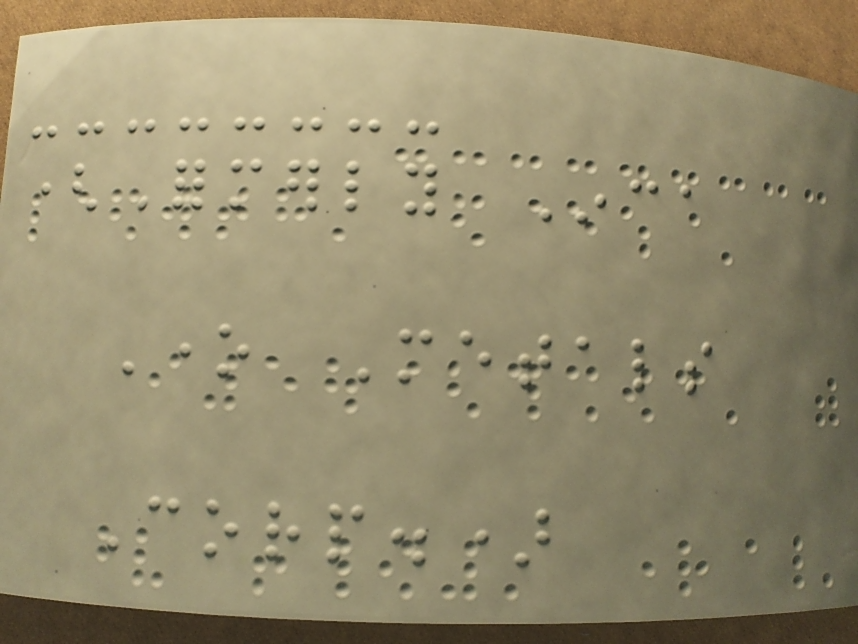(Formerly Inca
One Metals
Corp.)
